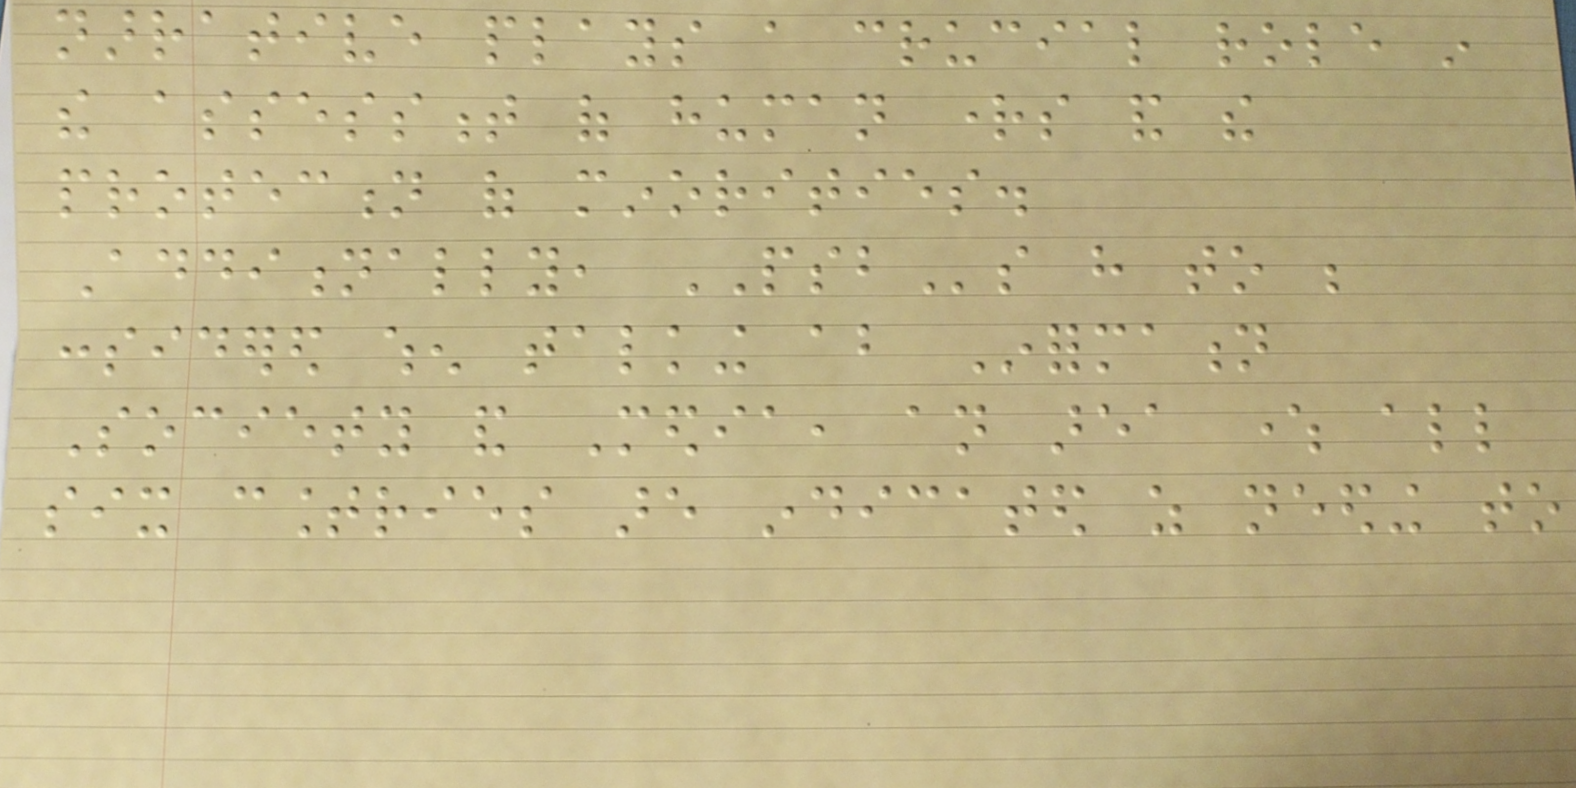narrative plays a crucial role in
the assessment of human rights and the
protection of minorities.
Additionally, PSBs have to be
considered when talking about Information
Society and Media, an area where all
six countries are indicated as needing to
